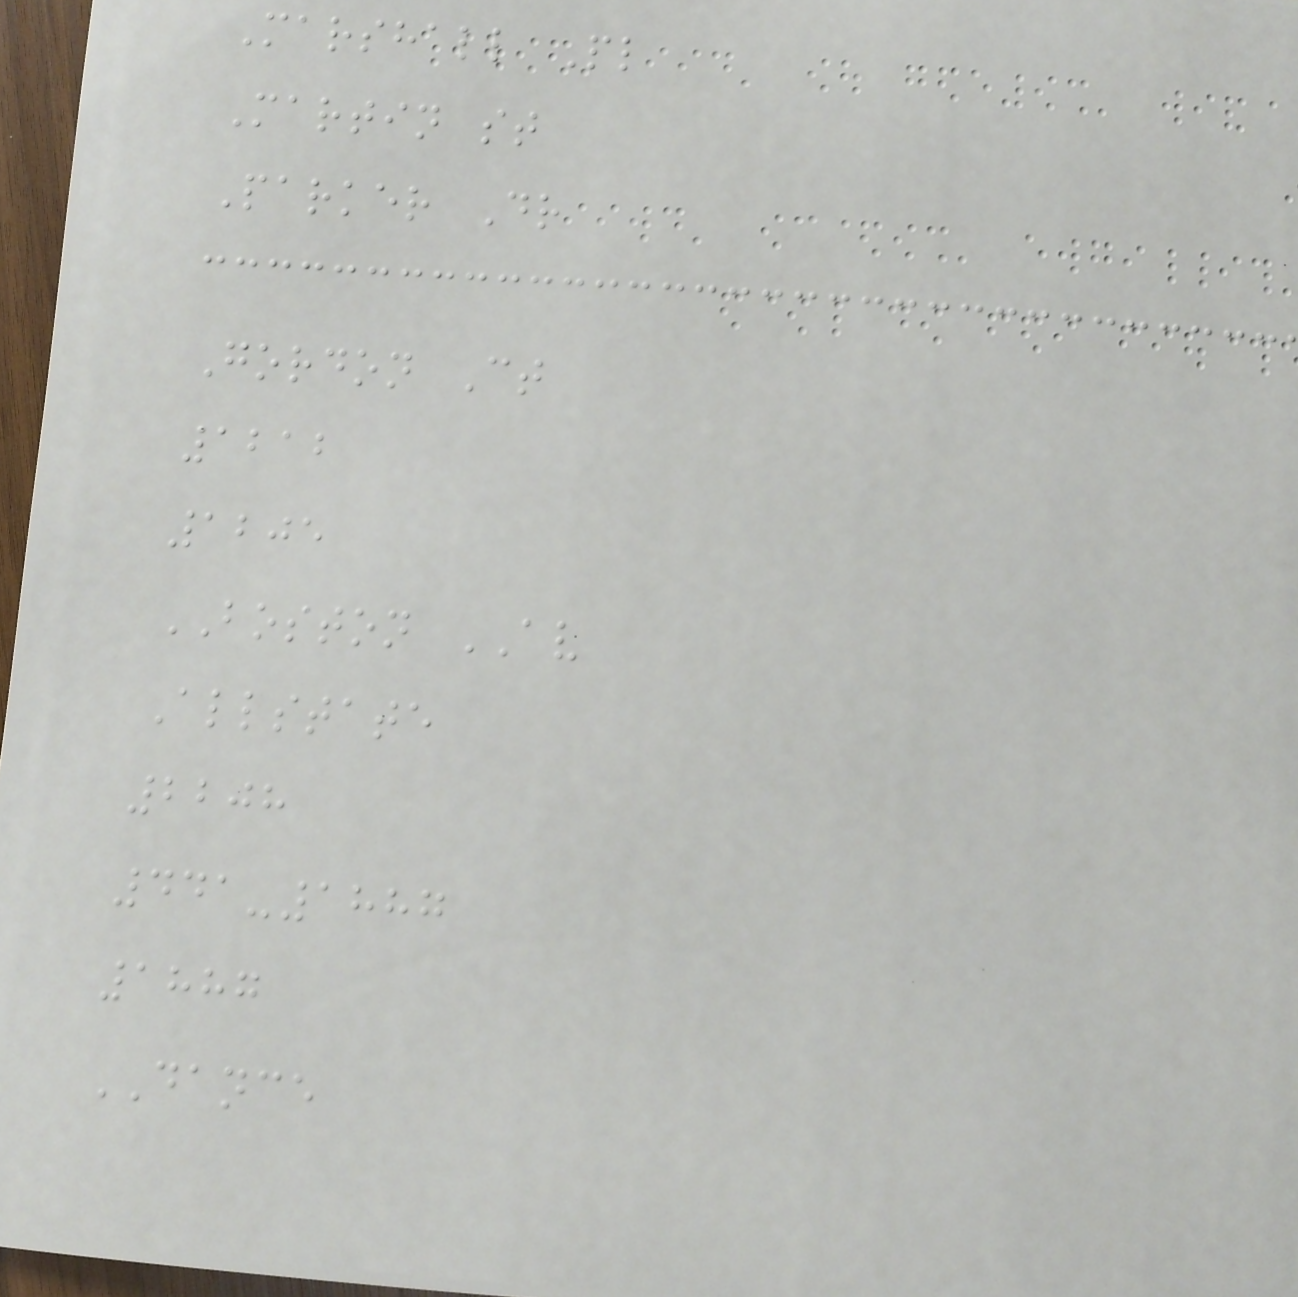Marshall Pl
Martin st
Parker Dr
Gordon Ct
1212
1205
BOSTON AV
Allstate
2208
441-1887
1887
DANCE
